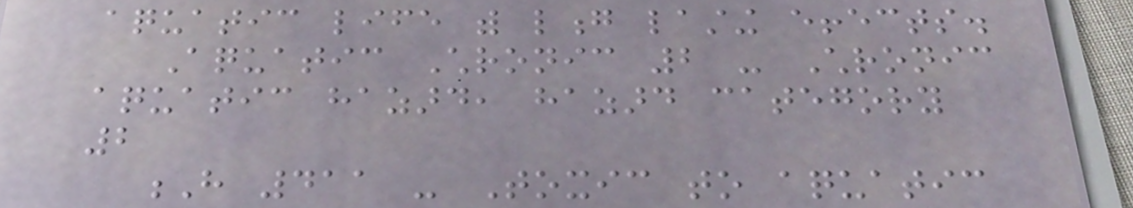aquatic life with long lasting effects.
Aquatic Chronic 2 - Chronic
aquatic hazard, hazard category
2
H 411 - Toxic to aquatic
